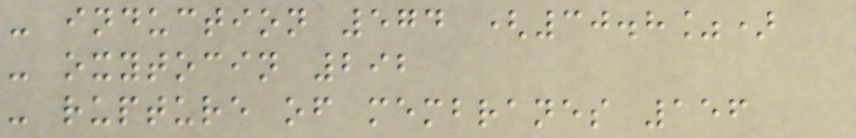- induction 574 (30.8%)
- oxytocin 292
- rupture of membranes 156
